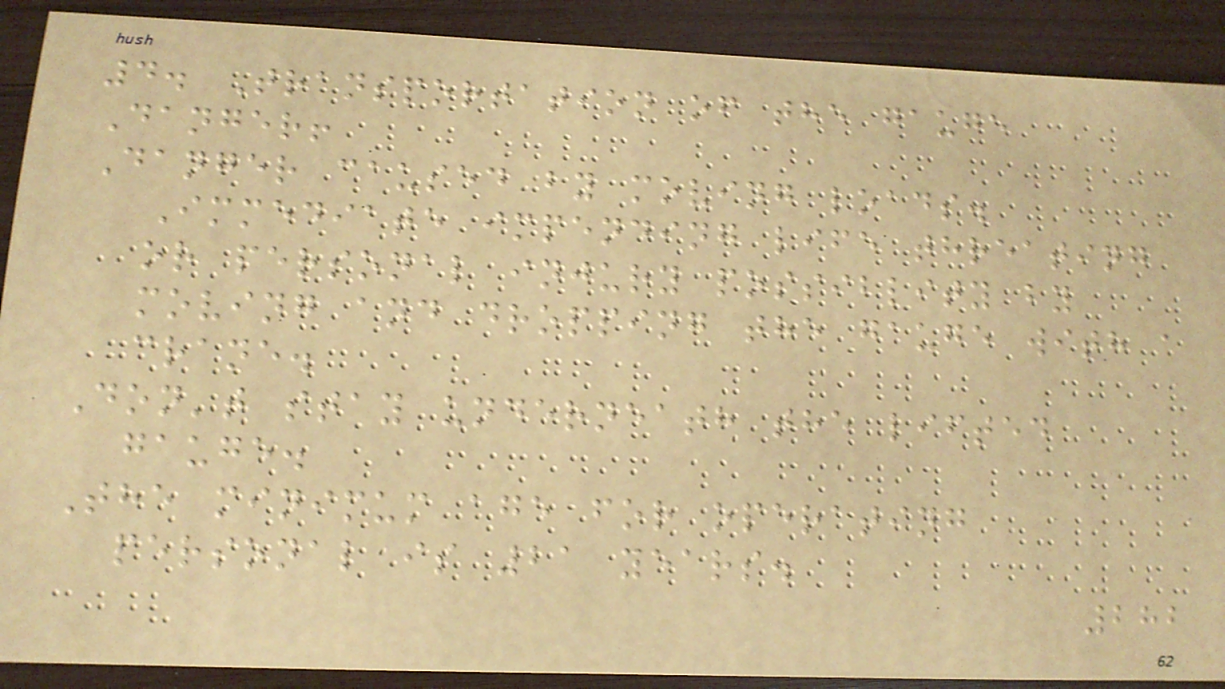4. Transportation of the gauge
Danger!
Danger caused by moving loads.
Immediate impending life threating
or personal injury possiblity by
moving and dropping the gauge with a
crane.
Don't stay underneath the lifted
gauge.
The minimum age for operating
personal is 21 years.
282
